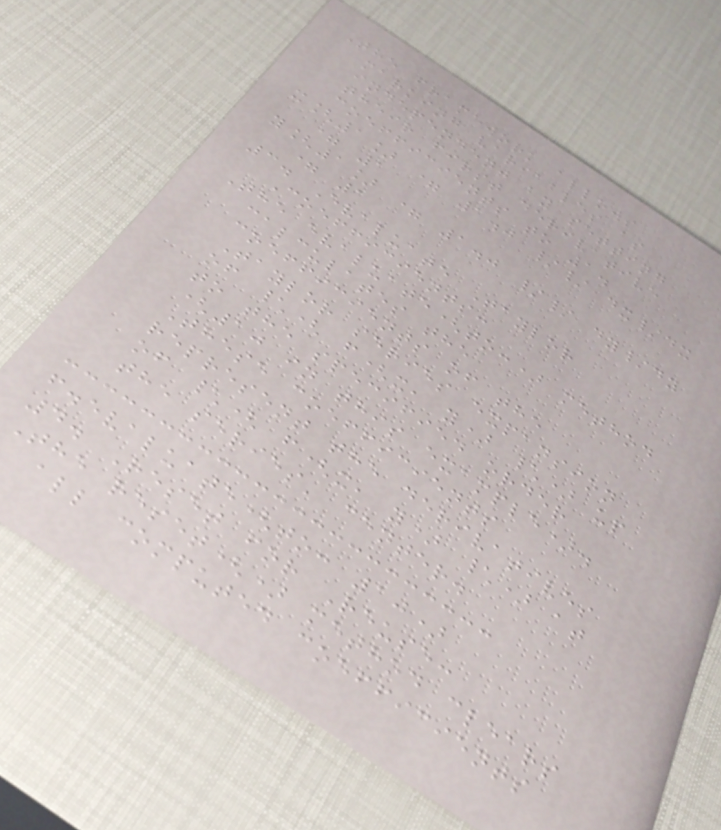The framework allows
marking variables as
independent by setting
their first derivative
coefficients to 1.
x[1] = 1.0 // dx/dx
= 1
y[1] = 1.0 // dy/dy
= 1
3. Evaluate Taylor
Coefficients:
The evaluate(to:) method
calculates the
coefficients of the
Taylor series expansion
of \( f(x, y) \) up
to the specified order
(10 in this example).
These coefficients
represent the derivatives
of \( f(x, y) \) at
the series' center.
f.evaluate(to: 10)
4. Reset for Reuse:
The reset() method clears
all computed coefficients
